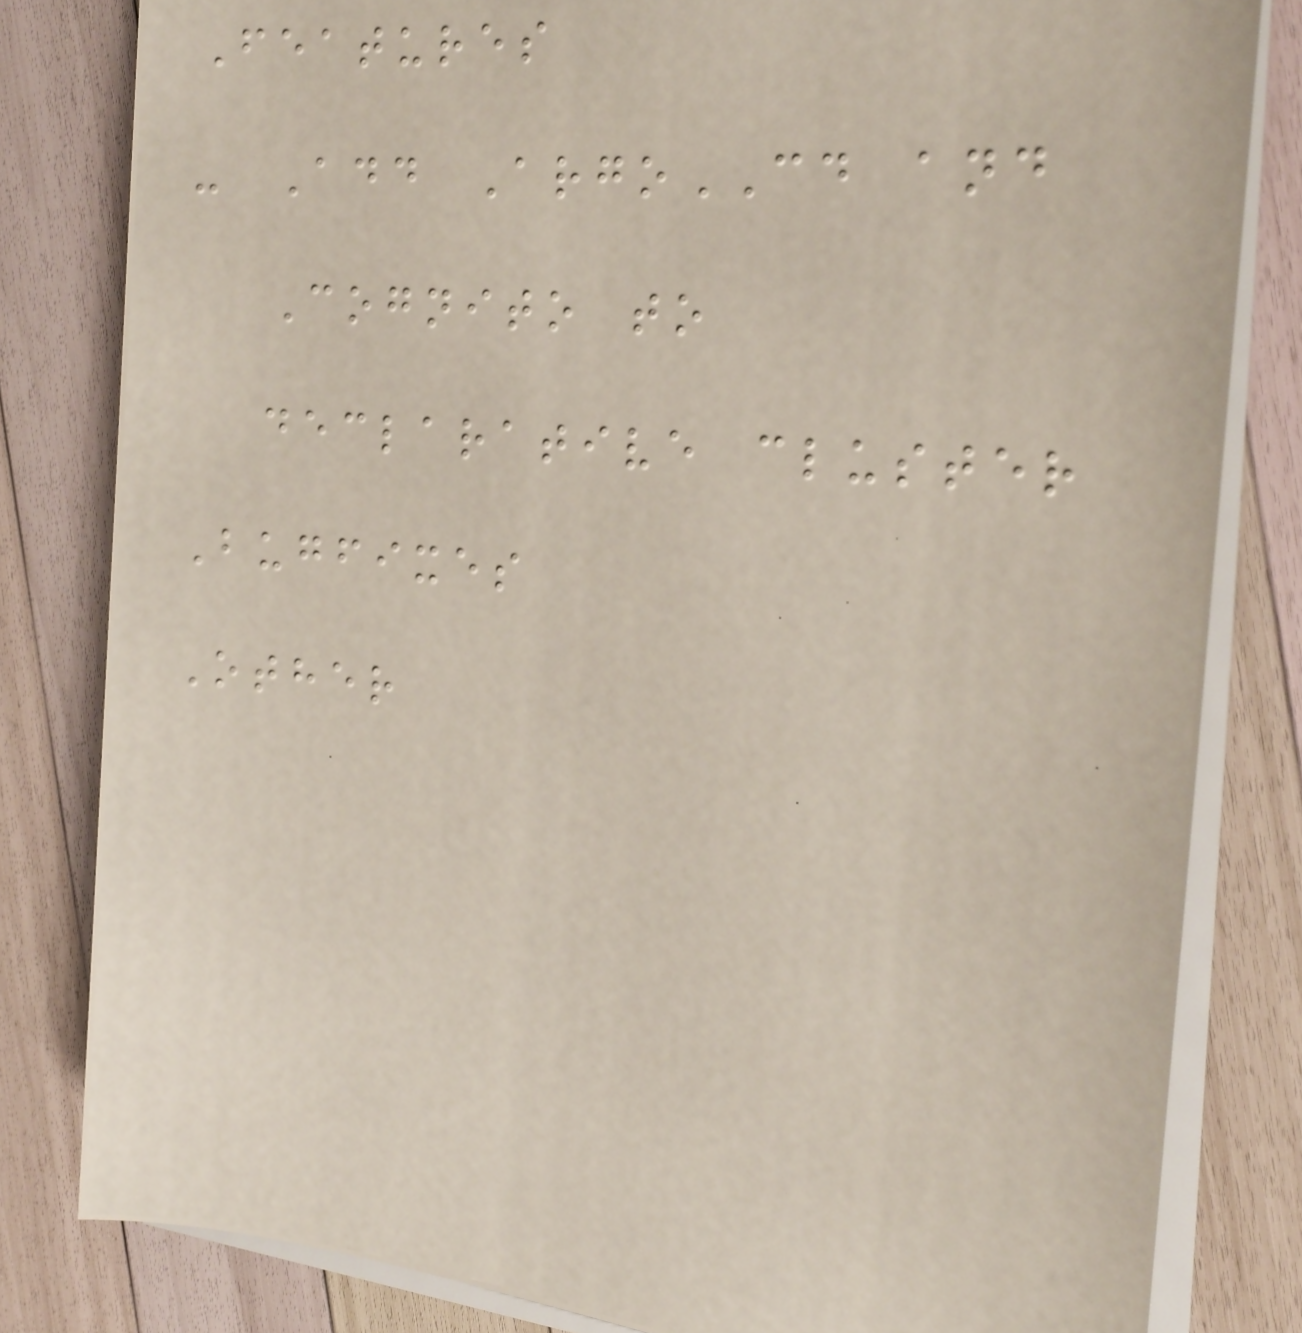Features
- Add ArgoCD and
Cognito to
declarative cluster
Bugfixes
Other
